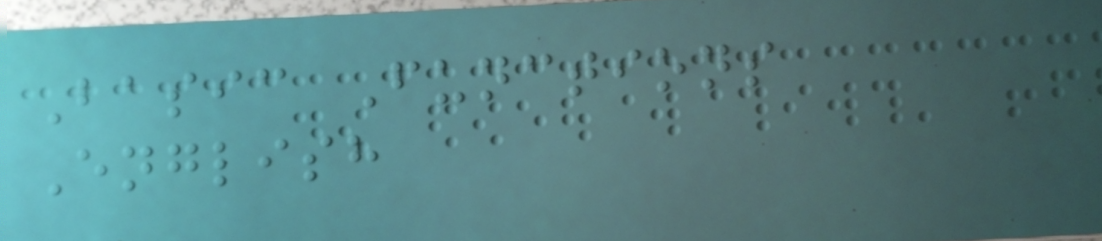Basic Functions
English
